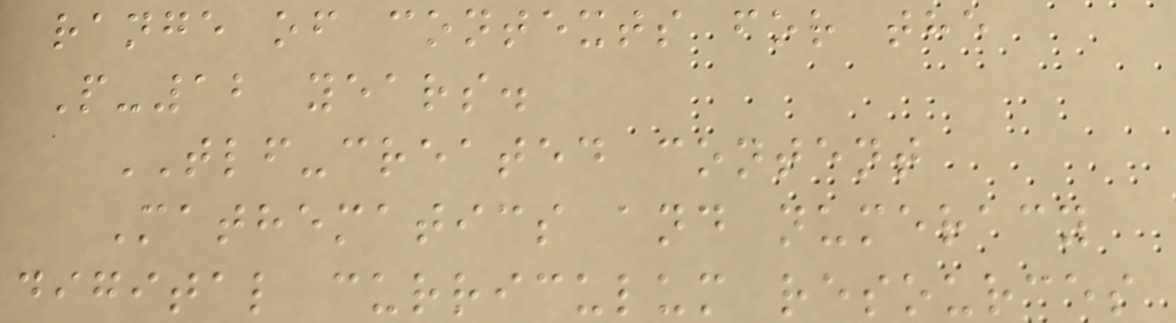range of contexts for the
P-12 years.
TLF-created content
Mathematics and numeracy
digital curriculum resources
